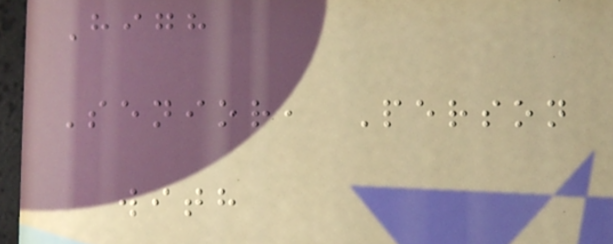High
Senior, Person
with
